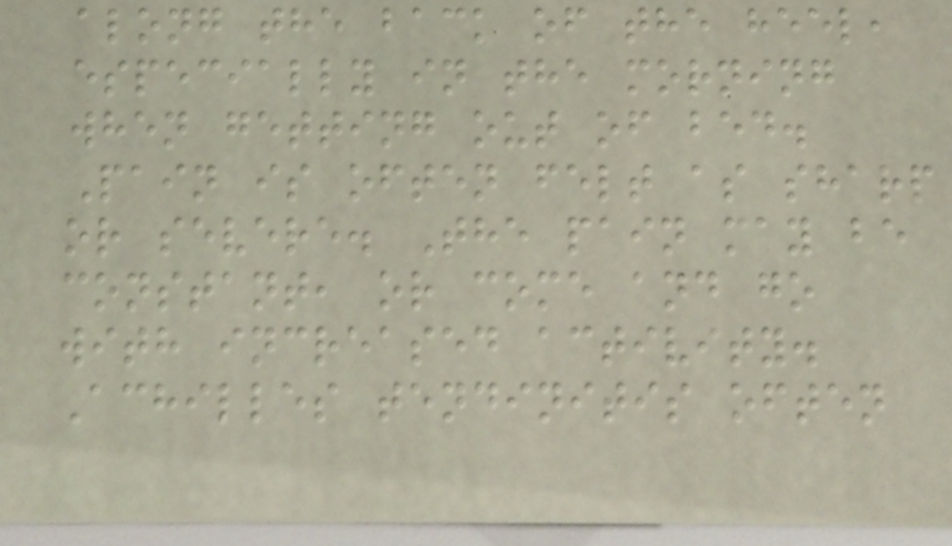along the back of the heel,
especially in the morning
when getting out of bed.
Pain is often felt as sharp
or severe. The pain may be
constant, or come and go
with increased activity.
Achilles tendinitis often
